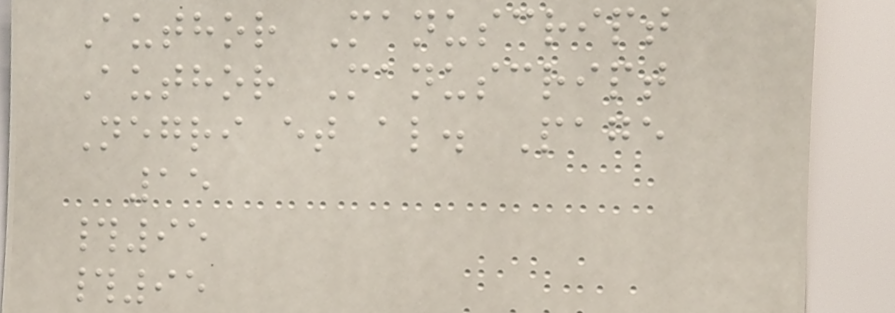Author Manuscript
Author Manuscript
Negri et al. Page
15
#95
#95
